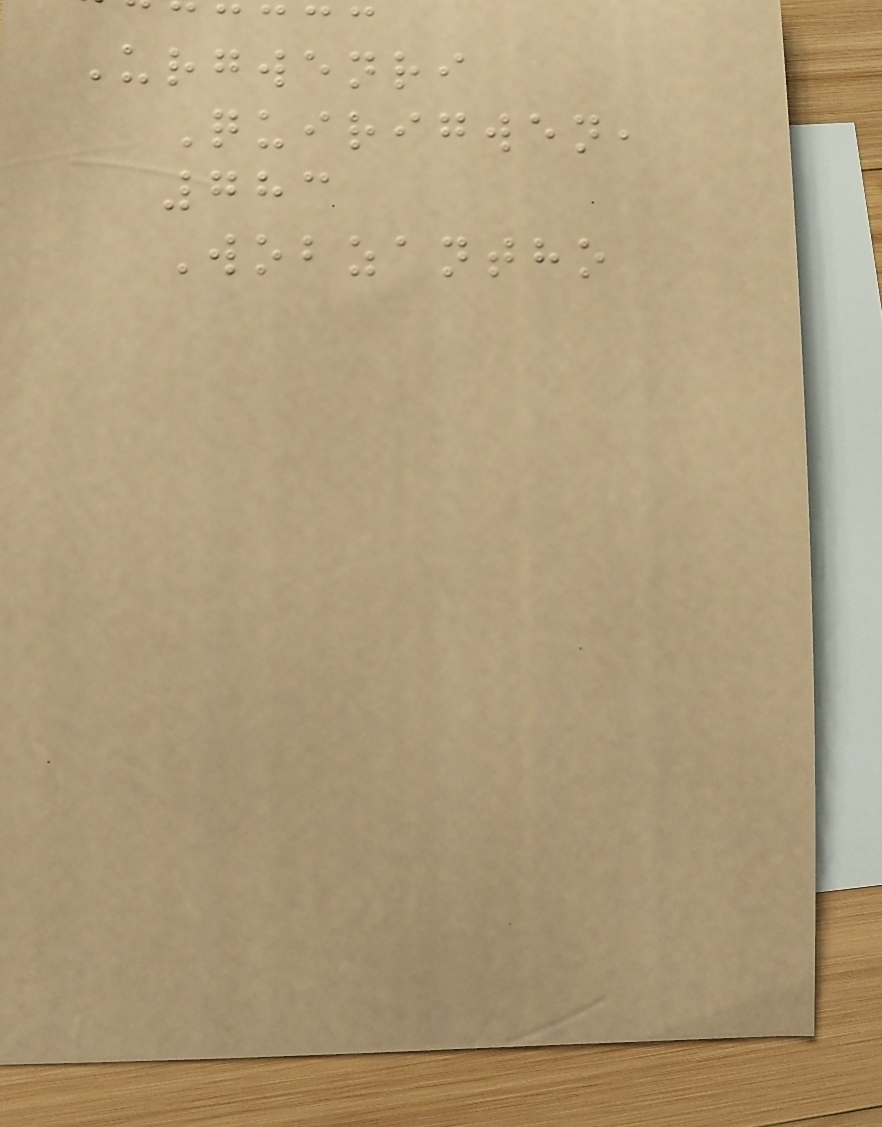Urgwenri
Quirigwen,
783
Wobzantho
